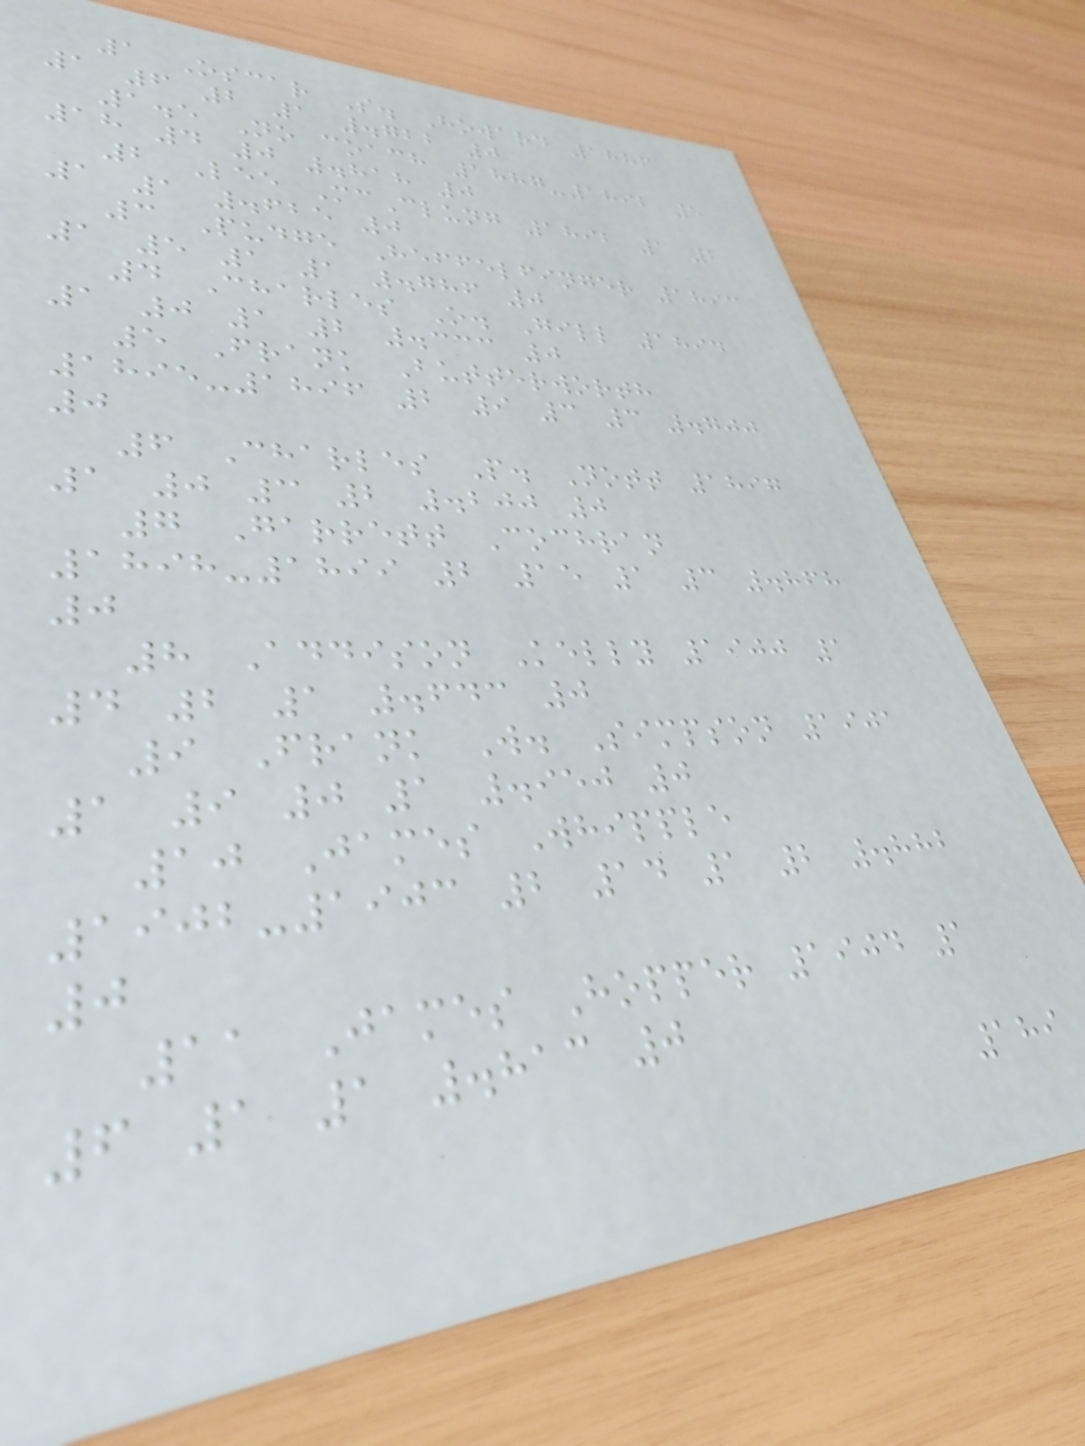1 Oscar S. Howard 1886
1 6 2 1 .722 0
1.5 No coach 1887-1892 5
18 4 0 .818 0
2 Lee McClung 1892 1 2
1 1 .625 0
3 Pudge Heffelfinger 1893
1 5 1 1 .786 0
4 Charles O. Gill 1894
1 0 1 2 .333 0
5 Frank Butterworth
1895-1896 2 9 3 3 .700
0
6 Charles P. Nott 1897
1 0 3 2 .200 0
7 Garrett Cochran
1898-1899 2 15 1 3 .868
0
8 Addison Kelly 1900 1
4 2 1 .643 0
9 Frank W. Simpson 1901
1 9 0 1 .950 0
10 James Whipple
1902-1903 2 14 1 2 .882
0
11 James Hopper 1904 1
6 1 1 .813 0
189
